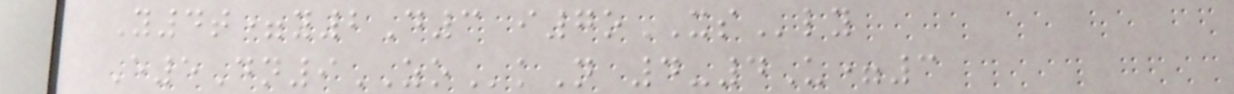Y4t=y2D3 i7oXSly
E5Dn9ZOkN 4-4U=3
